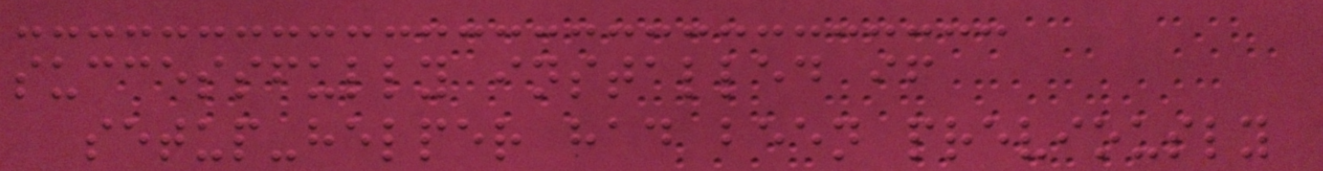successfully installed if
setup-helper had been previously
